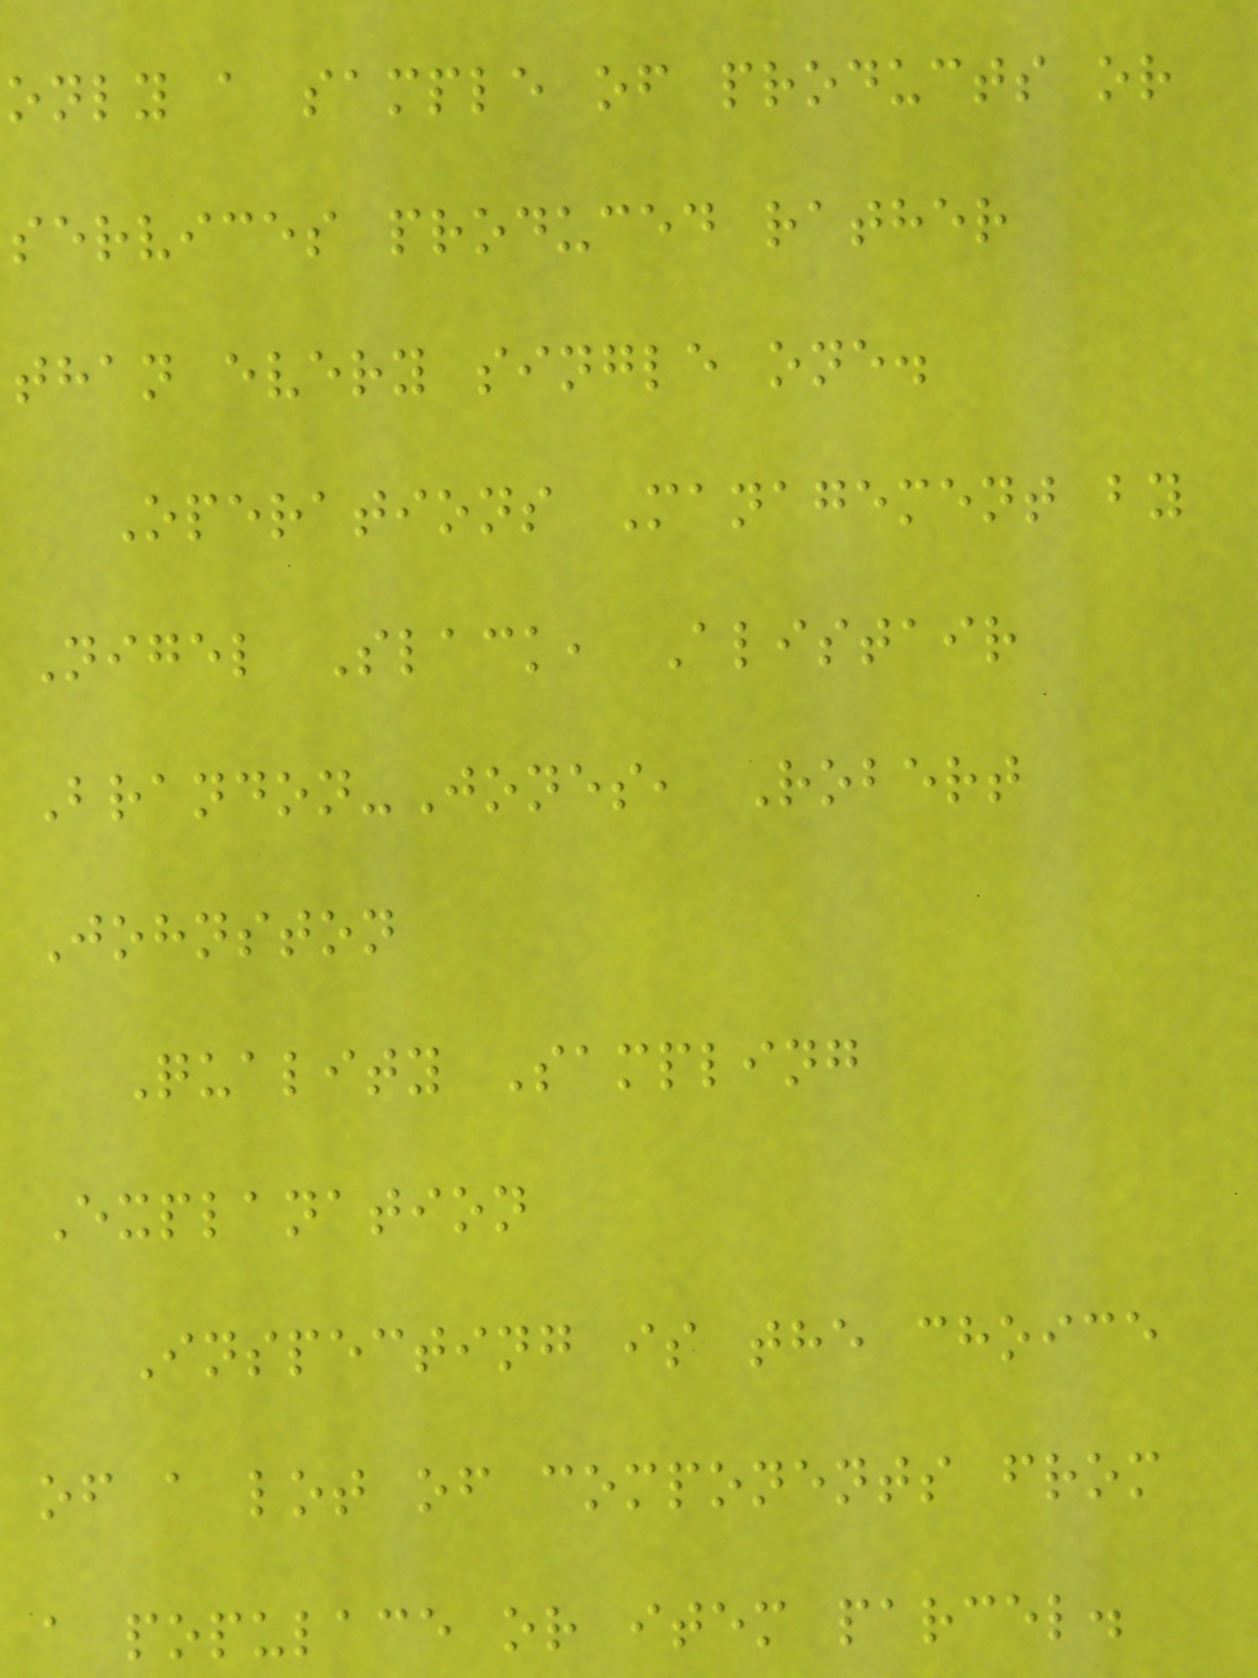only a sample of products or
services produced rather
than every single one.
Operations Management by
Nigel Slack, Alistair
Brandon-Jones, Robert
Johnston
Quality Sampling
Explanation
Inspecting is the choice
of a lot of components from
a populace or item parcel.
